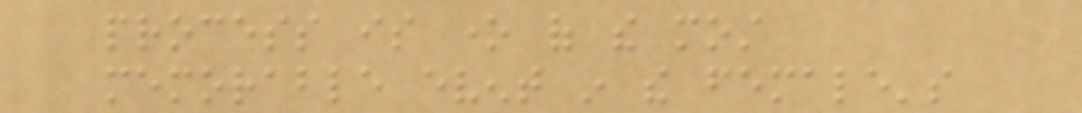process is one of the most
memorable event in the female's
